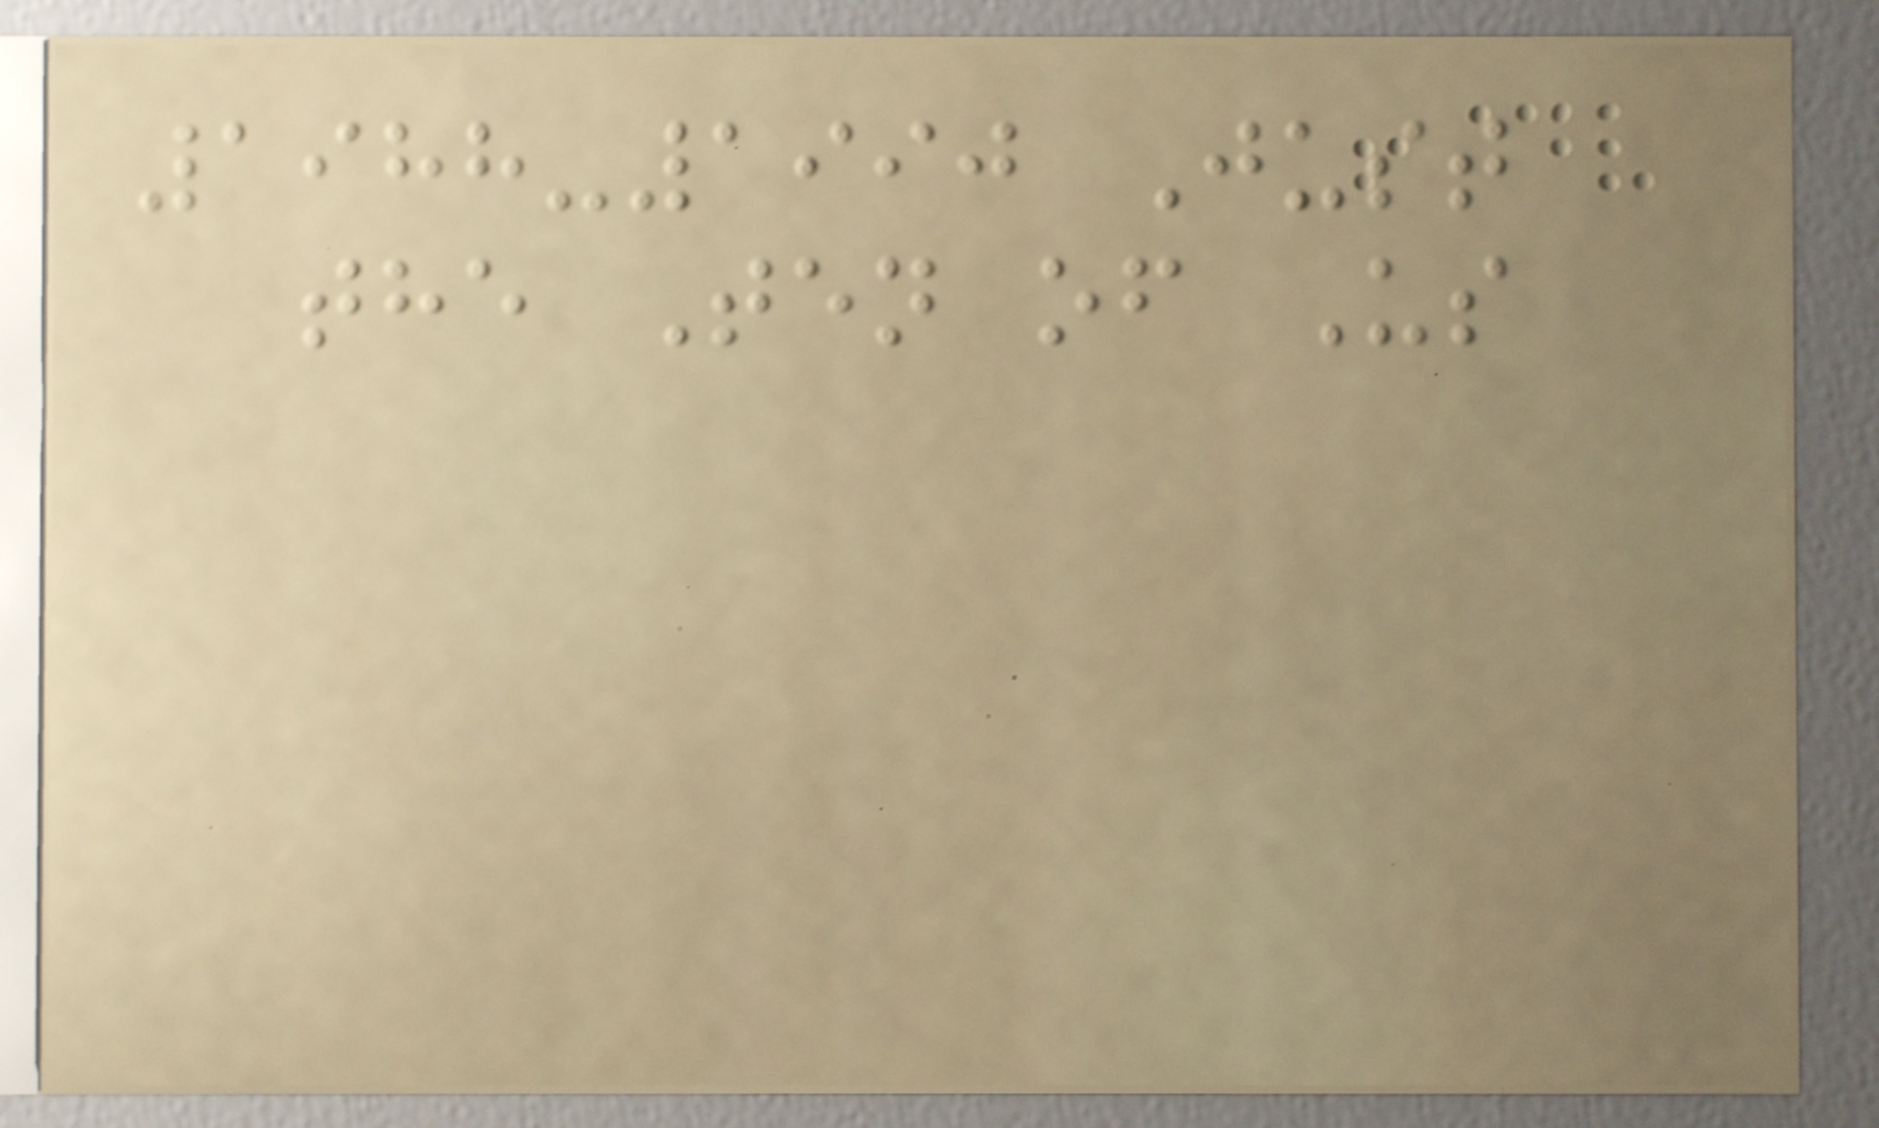1988-1990 Just
the Ten of Us
